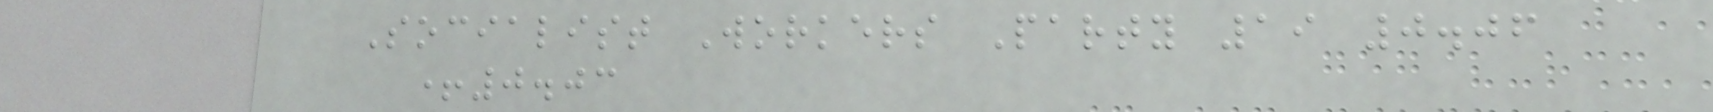Socialist Workers Party 19 0.06
+0.03
